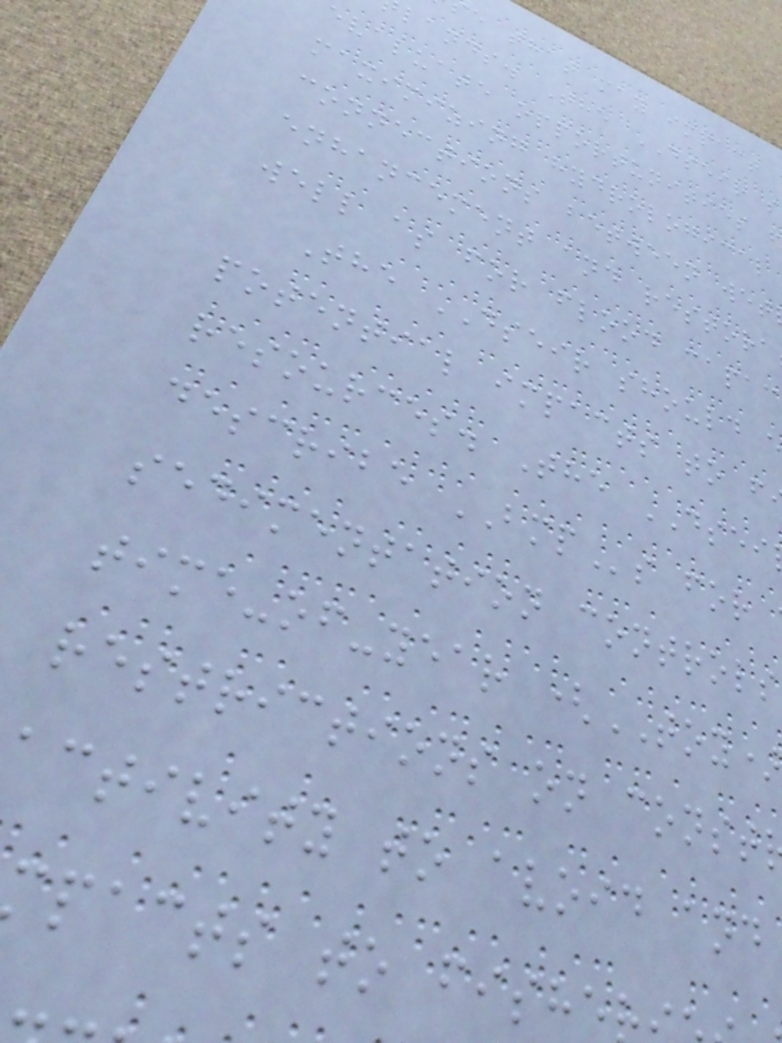e that may impact
lands. The DSEIR s
evaluate opportunities
maximizing hydrological
connections between wet
enhancement and restora
well as for flood capac
The DSEIR should
potential impacts to f
resources. The DSEI
describe BMPs for
sedimentation controls
time-of-year (TOY)
restrictions on const
activity to avoid and
pacts to fishe
